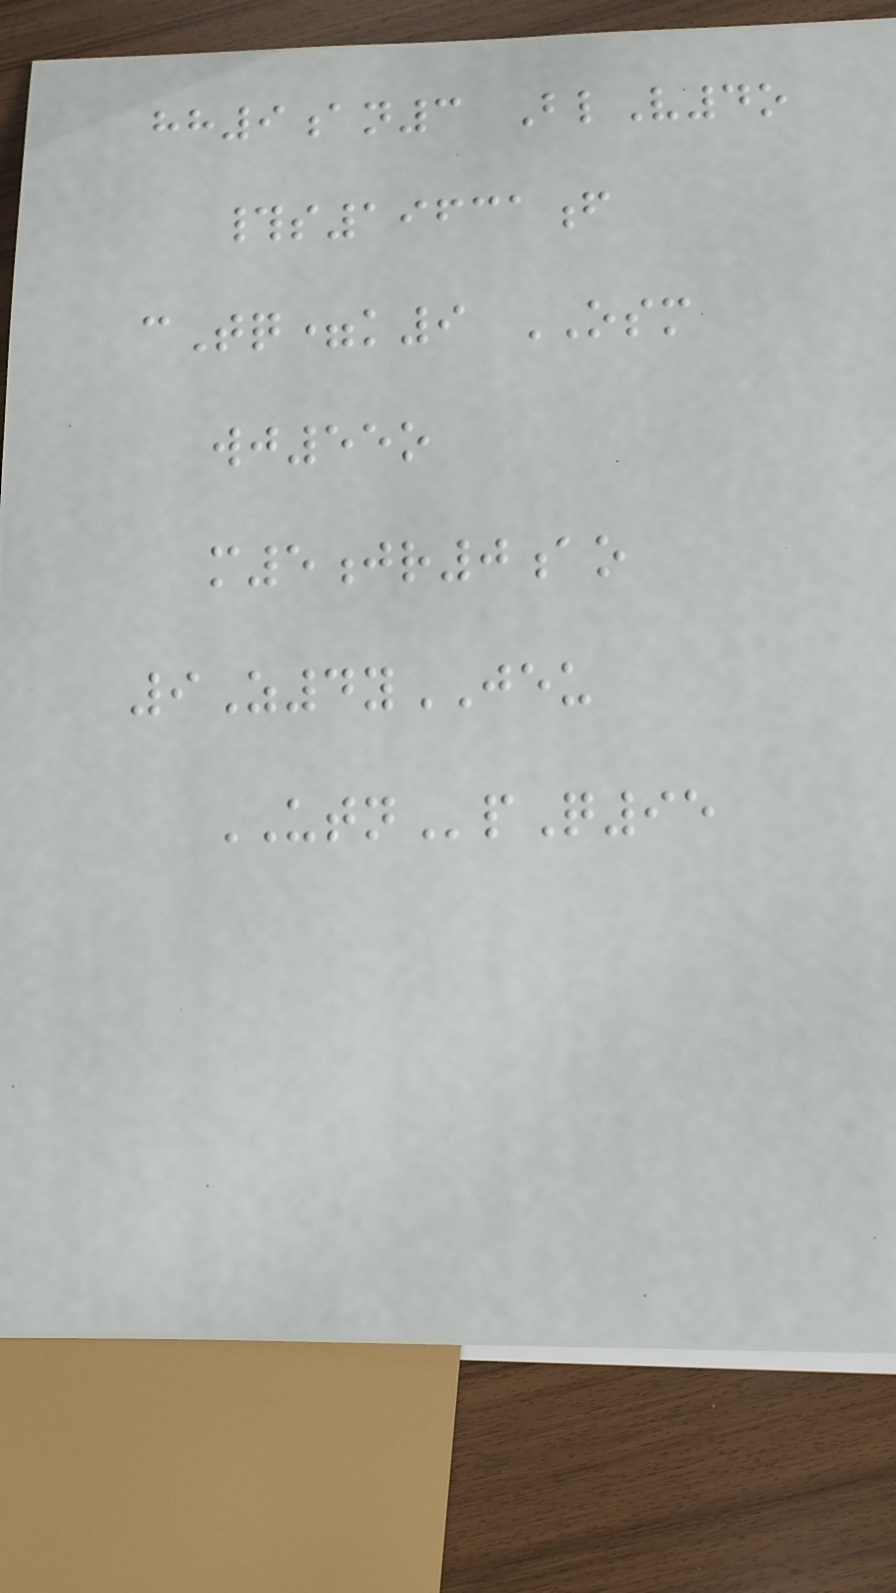hh9an3 BlV4o
#s19631f
cTq=k9 OSM
wj55o
m5jr0ao
9Z4yJEU
UTNpQ95
